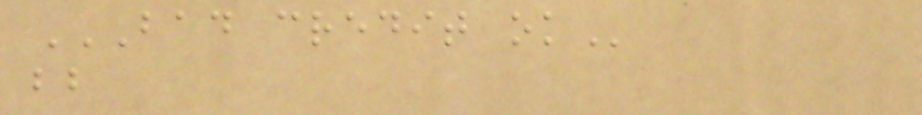BAD CREDIT OK
bb
